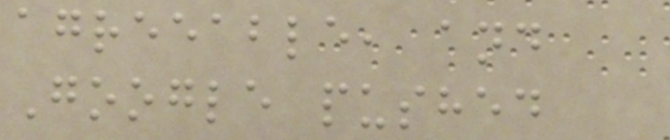agreeable, and
Google pushed
